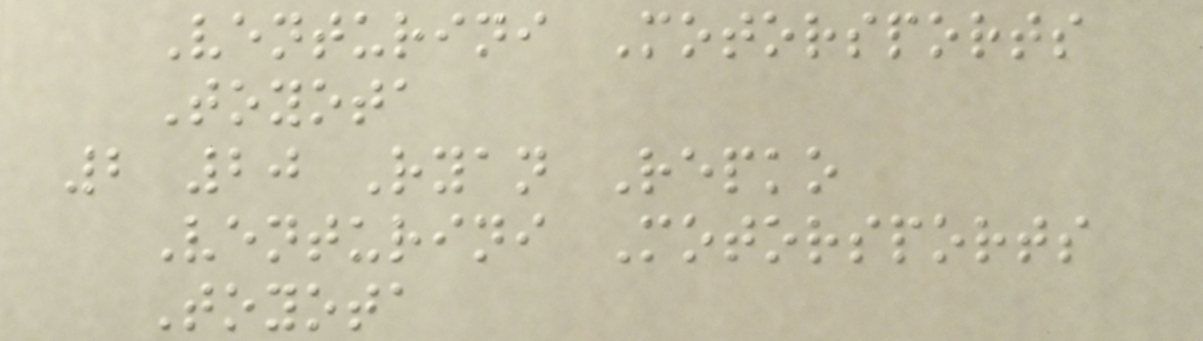Venturini Motorsports
Toyota
2 20 Ryan Repko
Venturini Motorsports
Toyota
